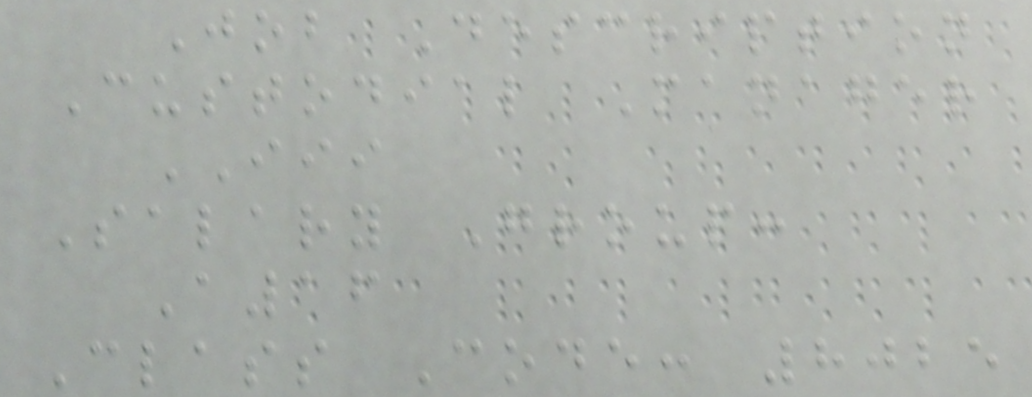Job Description
Custodial Manager
III
Salary Group:
A16
Class Code: 8025
